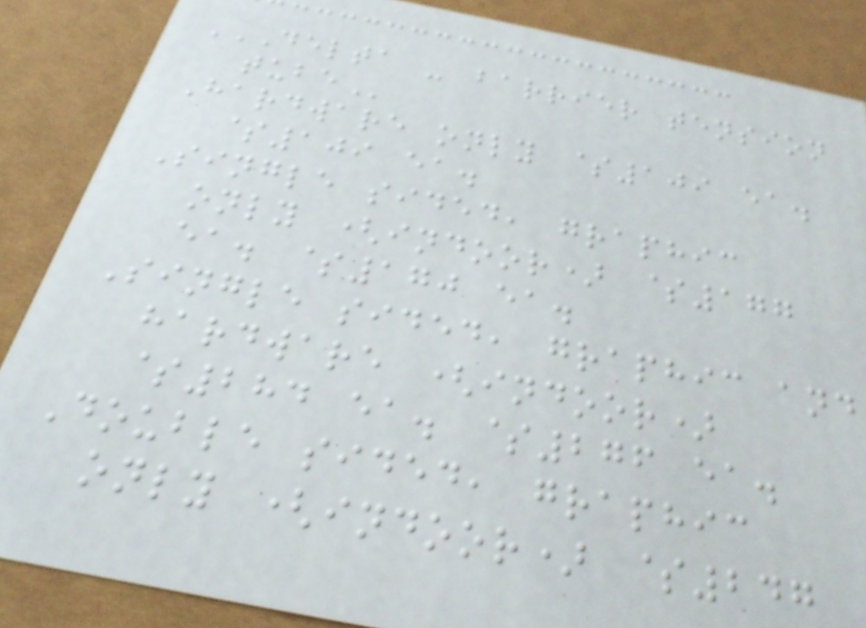DELTA - BARRIER TENSION
TUBE
Hardware only $109 ea.
$109 ea.
Single sided, graphic
only (indoor) $177
ea. $170 ea.
Single sided, graphic and
hardware (indoor)
$284 ea. $276 ea.
Double sided, graphic
only (indoor) $247
